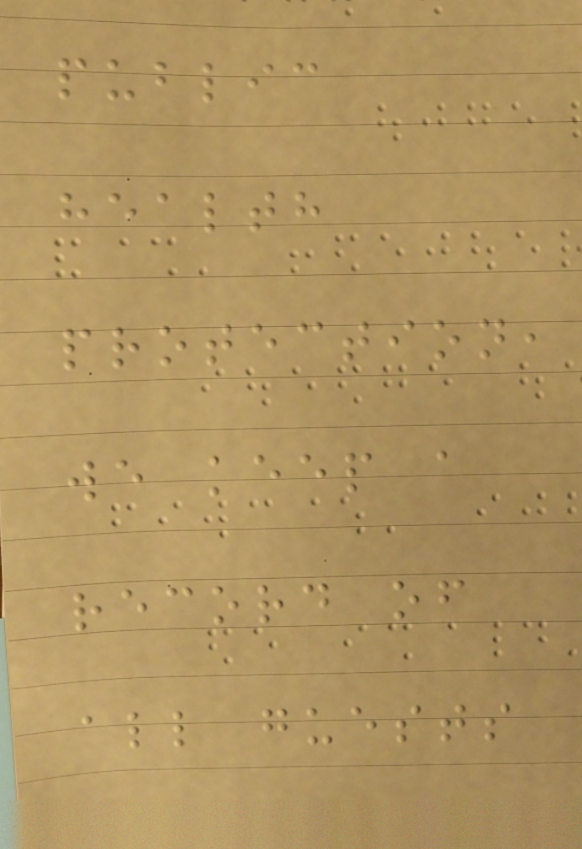public
health
protection,
we keep a
record of
all guests
